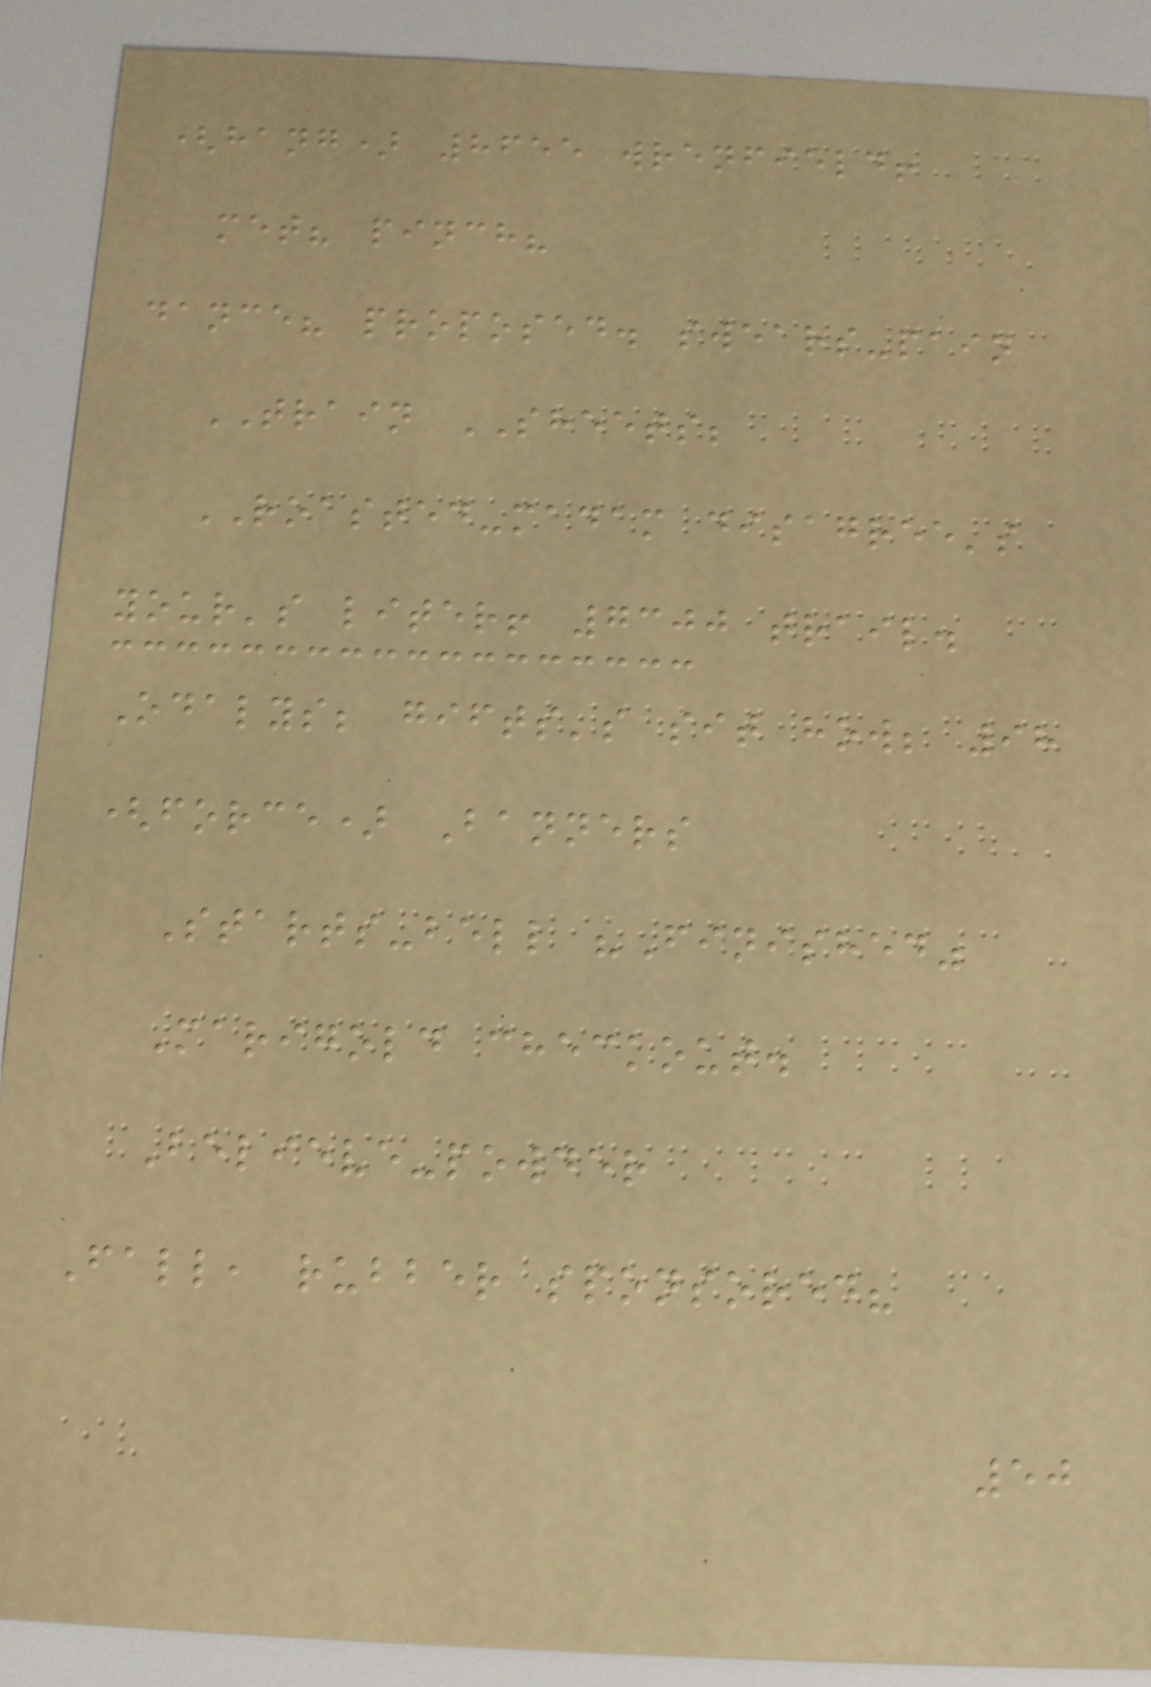(hang) 8655 wrenfield!
met? pinch?
dance? proposed. swears-pain
TRAIN SHEETS;
ROASTED-madam disagree's
your's liter! 7300 trail.
Odalys; gifts's sit how; 98
(force) Banners
Starts-bell "Finished"
Marigold checkout.
Believe-powder
Fall, rubber sponsored?
50
